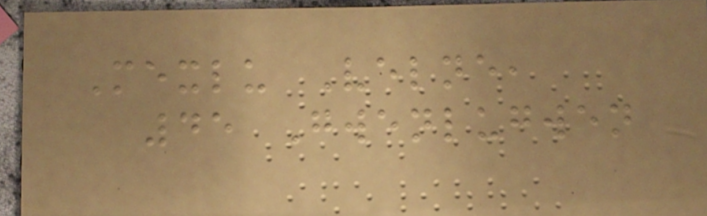Mexlu Velne,
45 Gwenlugwen
